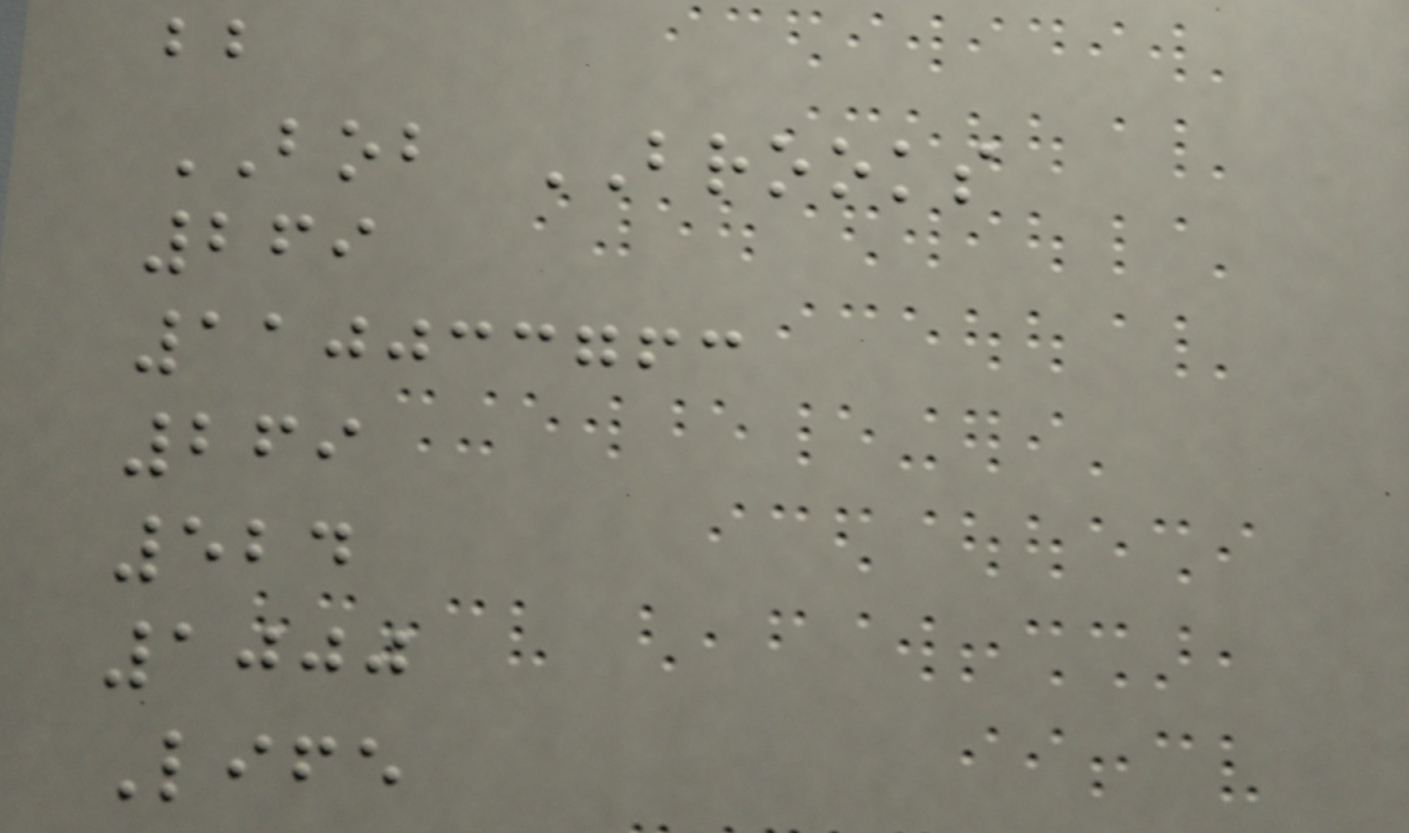bb
BOB BROOKS
269
110033763
269
524
1000
Life
